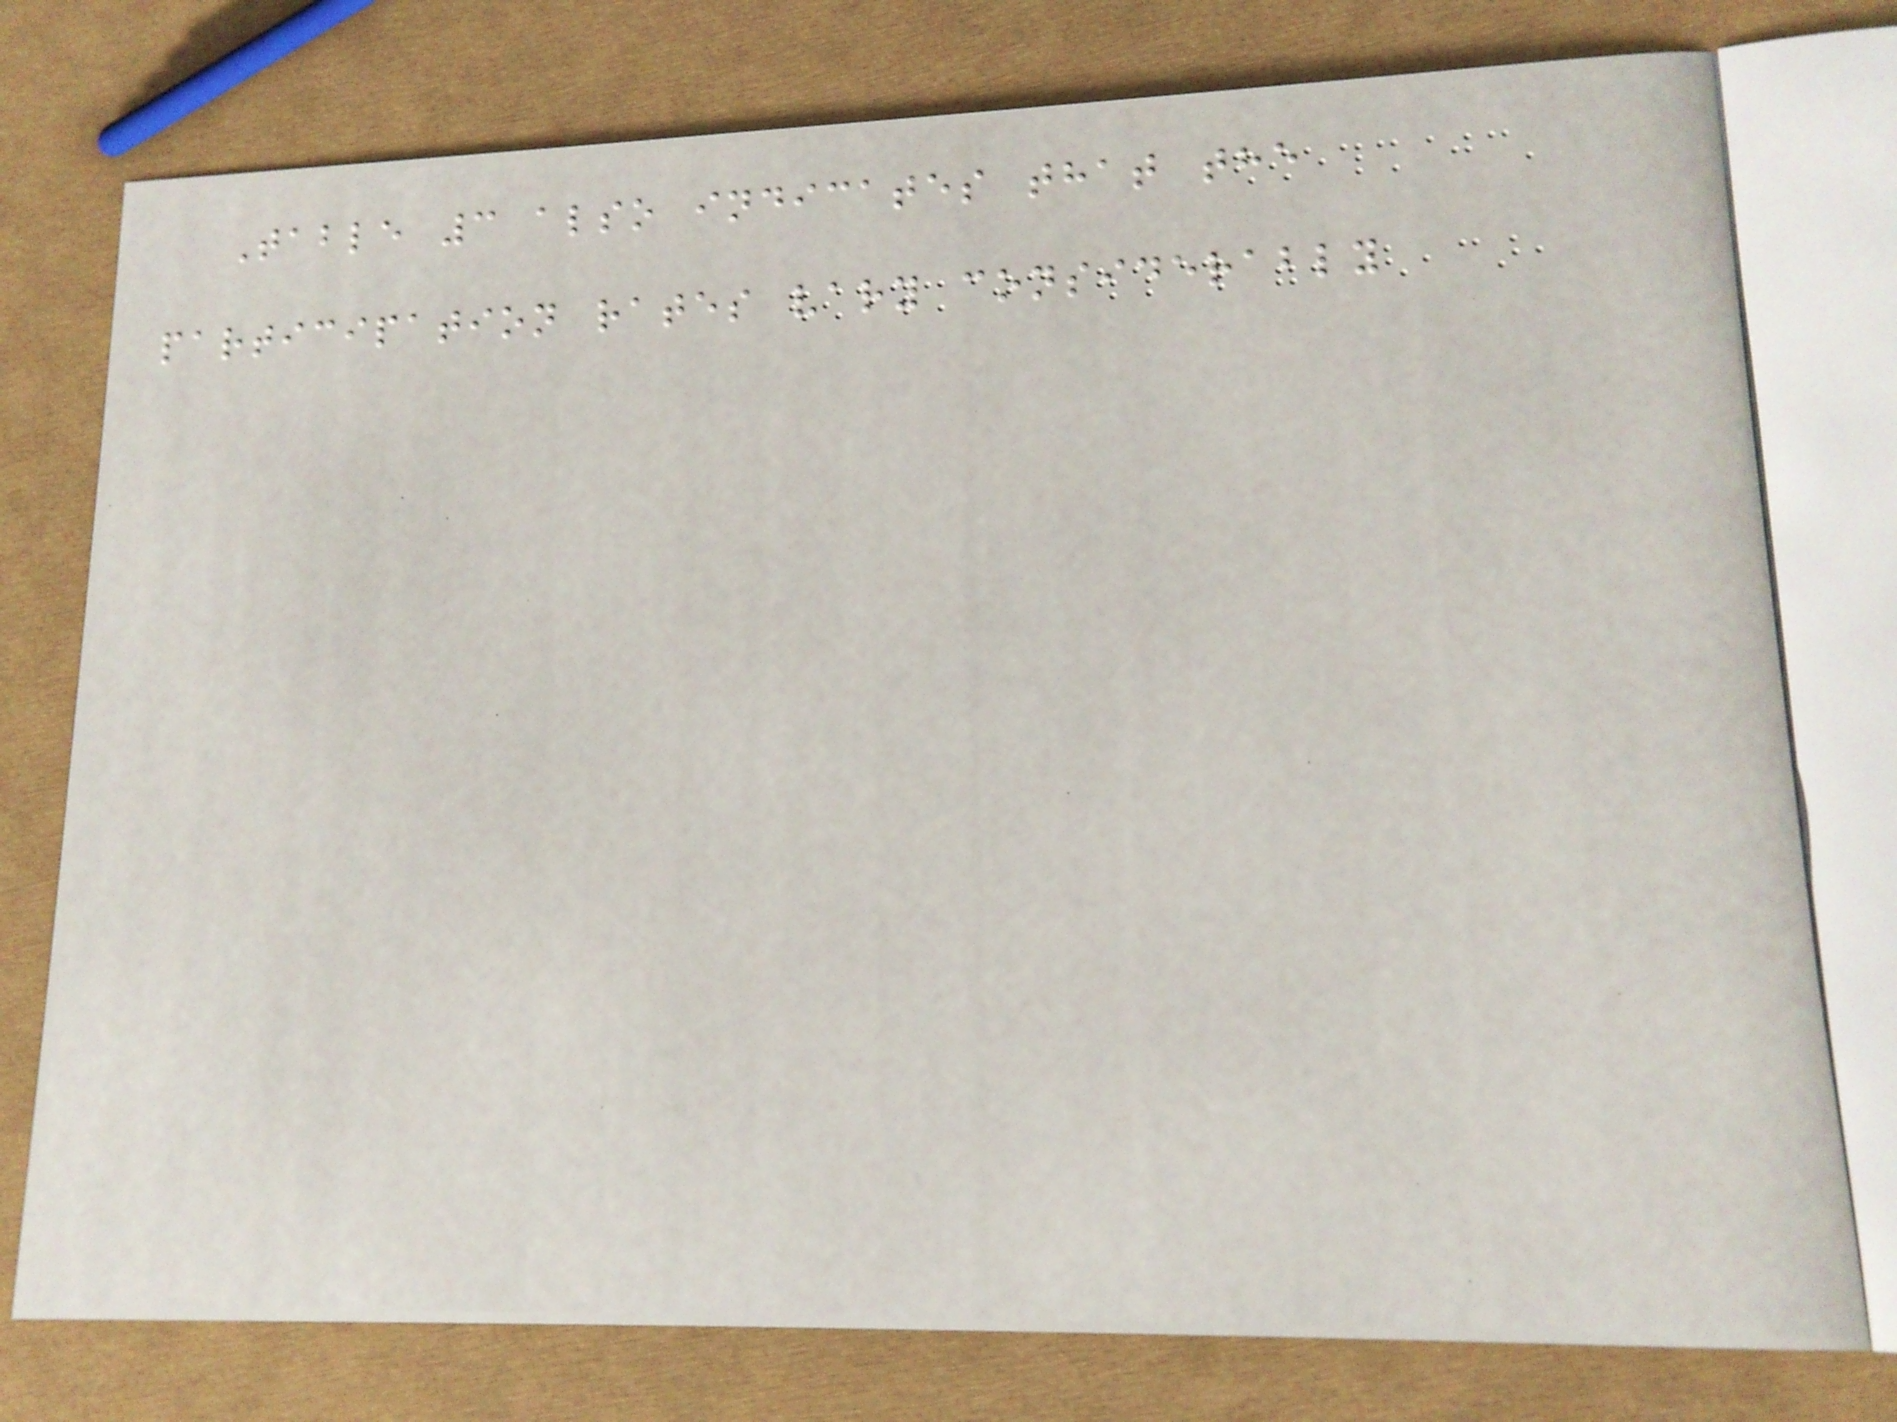Table 3 also indicates that the
participation rates vary considerably
